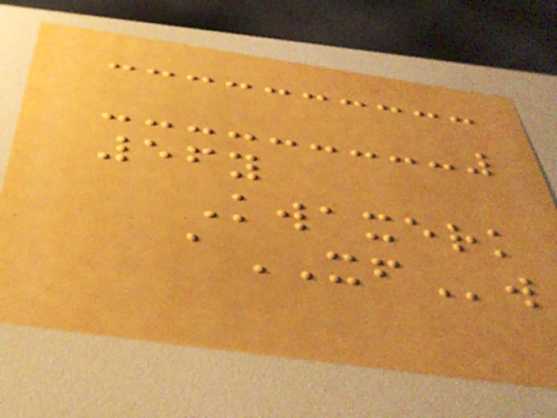56y
Kwaxerk
aXFw
